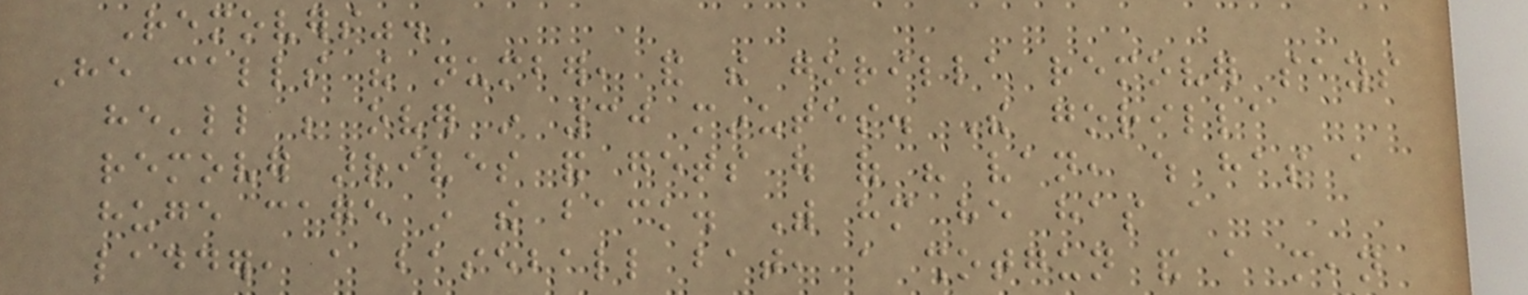Removers".
He calls the number, and the gorilla remover says
he'll be over in 30 minutes. The gorilla
remover arrives and gets out of his van, which has a
huge cage in the back. With him he has a
ladder, a baseball bat, a shotgun and a mean
